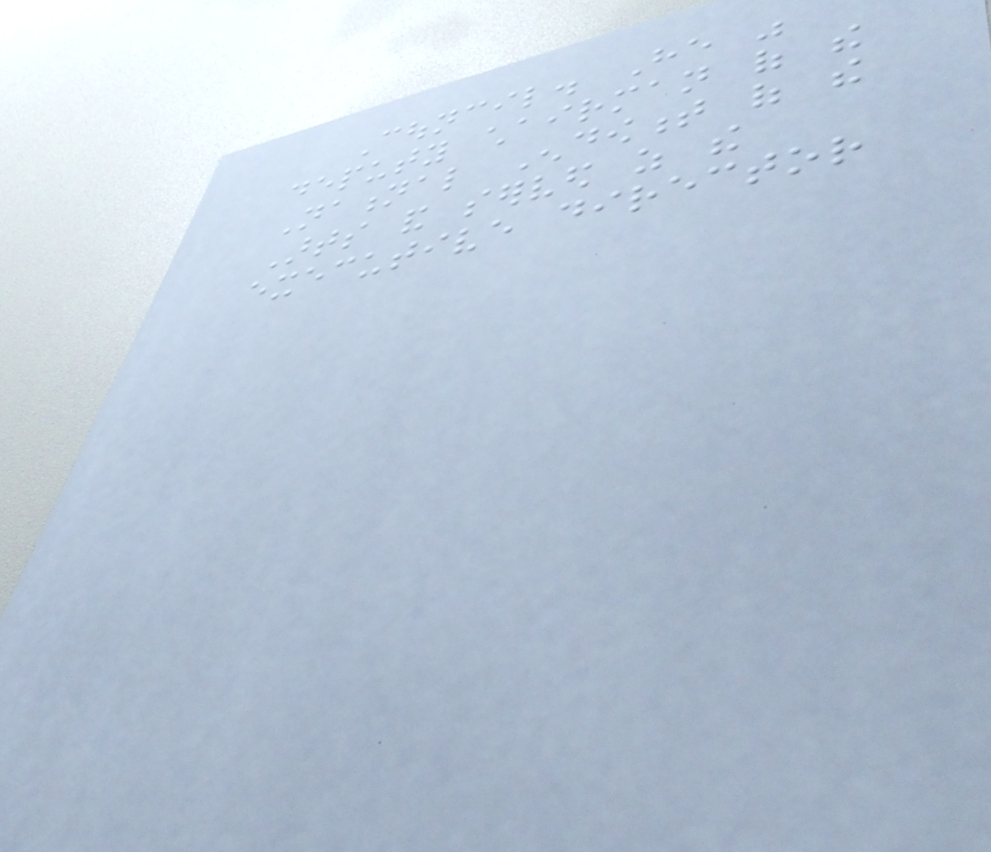Council. He was
deputy chairman of the
National Endowment of the
Arts and served as the
executive director
